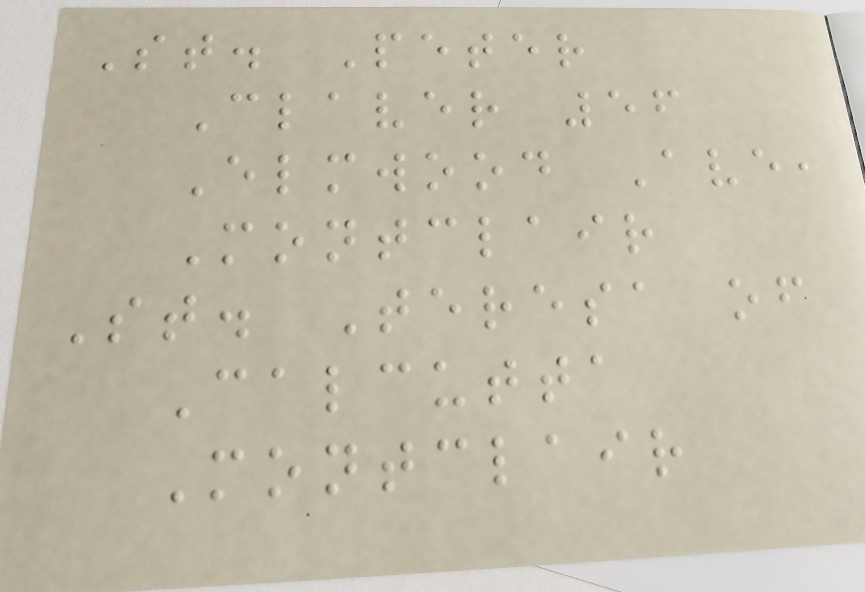St. Peter
Claver 56
Elmwood Ave,
Montclair
St. Teresa of
Calcutta
Montclair
